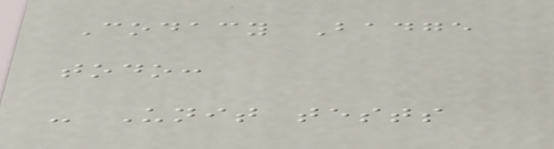Codacy Badge
todo:
- Unit tests
